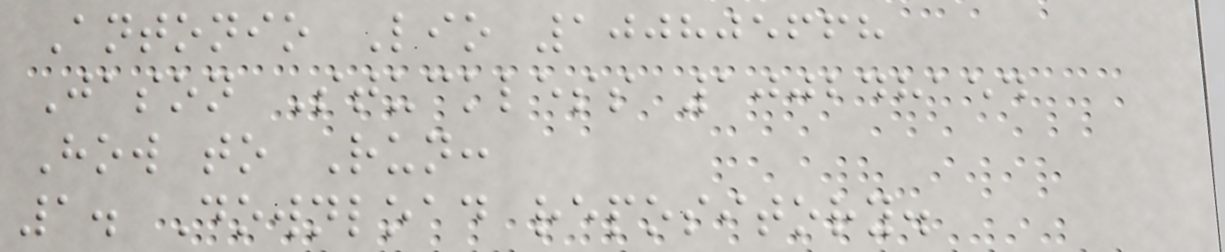Antonio Lio 100805668
Jason Stuckless 100248154
How to Run:
1. Download repository.
